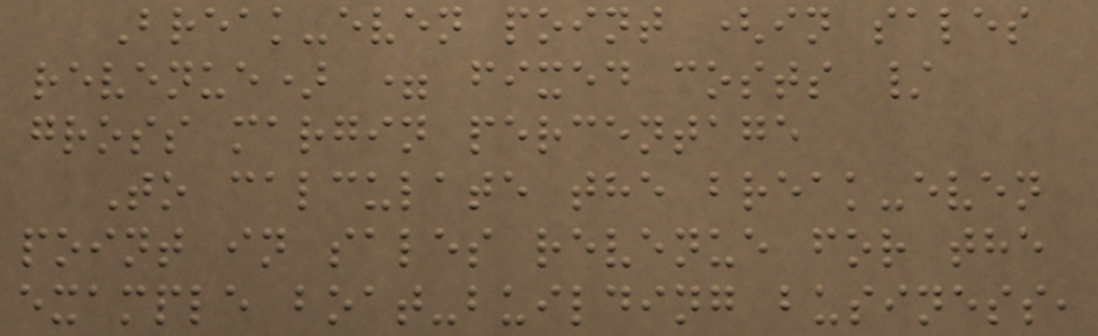Break-even point (in sales
revenue) = fixed costs /
gross margin percentage
To calculate the break-even
point in sales revenue for the
example boat-building business,
